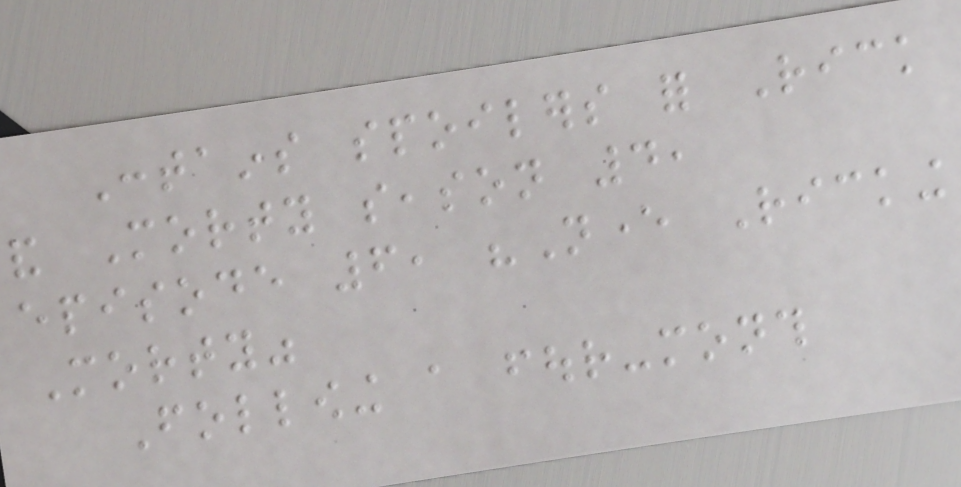Contains spoilers for Rick
and Morty season 4,
episode 6, "Never Ricking
Morty"
Following a four-month
